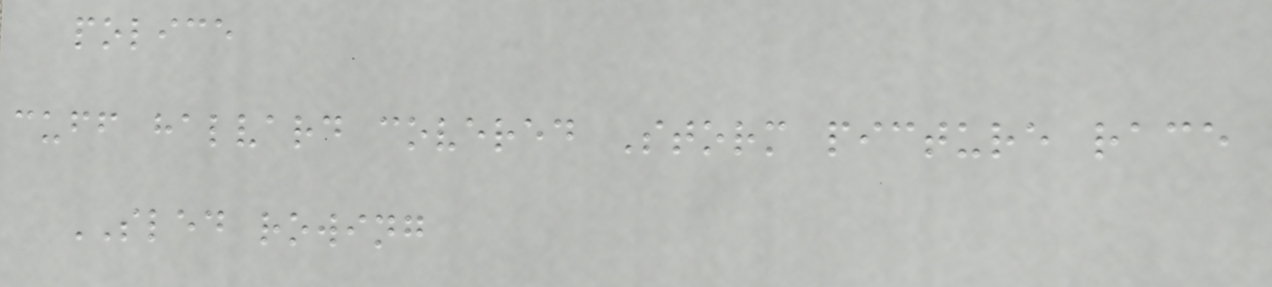police
cuff halvard covered Storm picture race
SLED rowing
